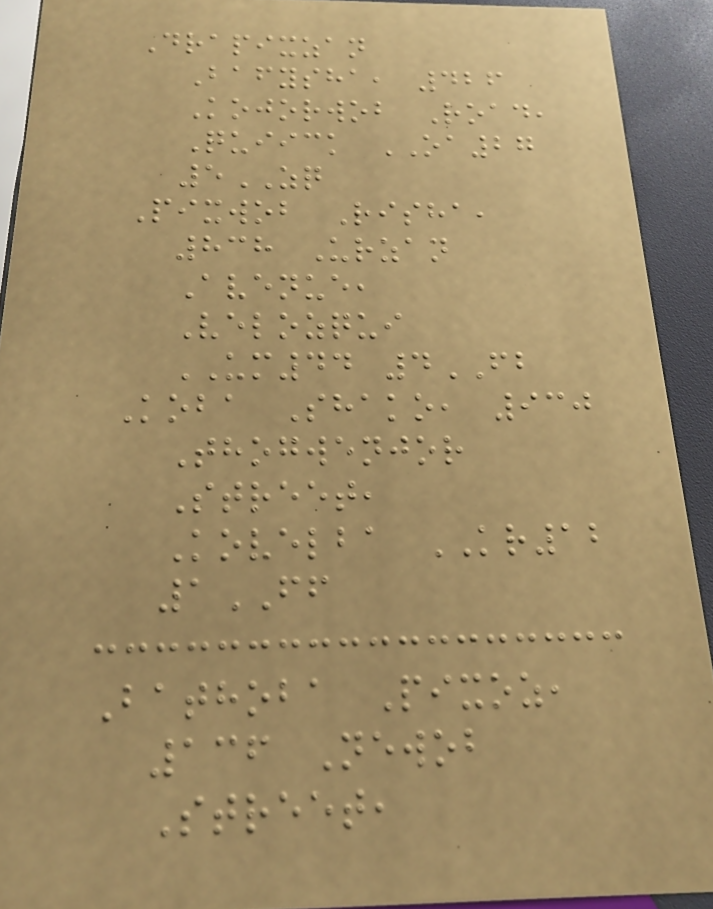Drapixzan
Bafysha, 426
Kojorwob Road,
Quiick OA27
5ZQ
Pixwob Risha,
838 Urzan
Avenue,
Velozqui
UM44 4FB
Koba Shako, 930
Thogwenjor
Street,
Kovelba KR12
1FF
Bathoba Pixoz,
136 Newob
Street,
